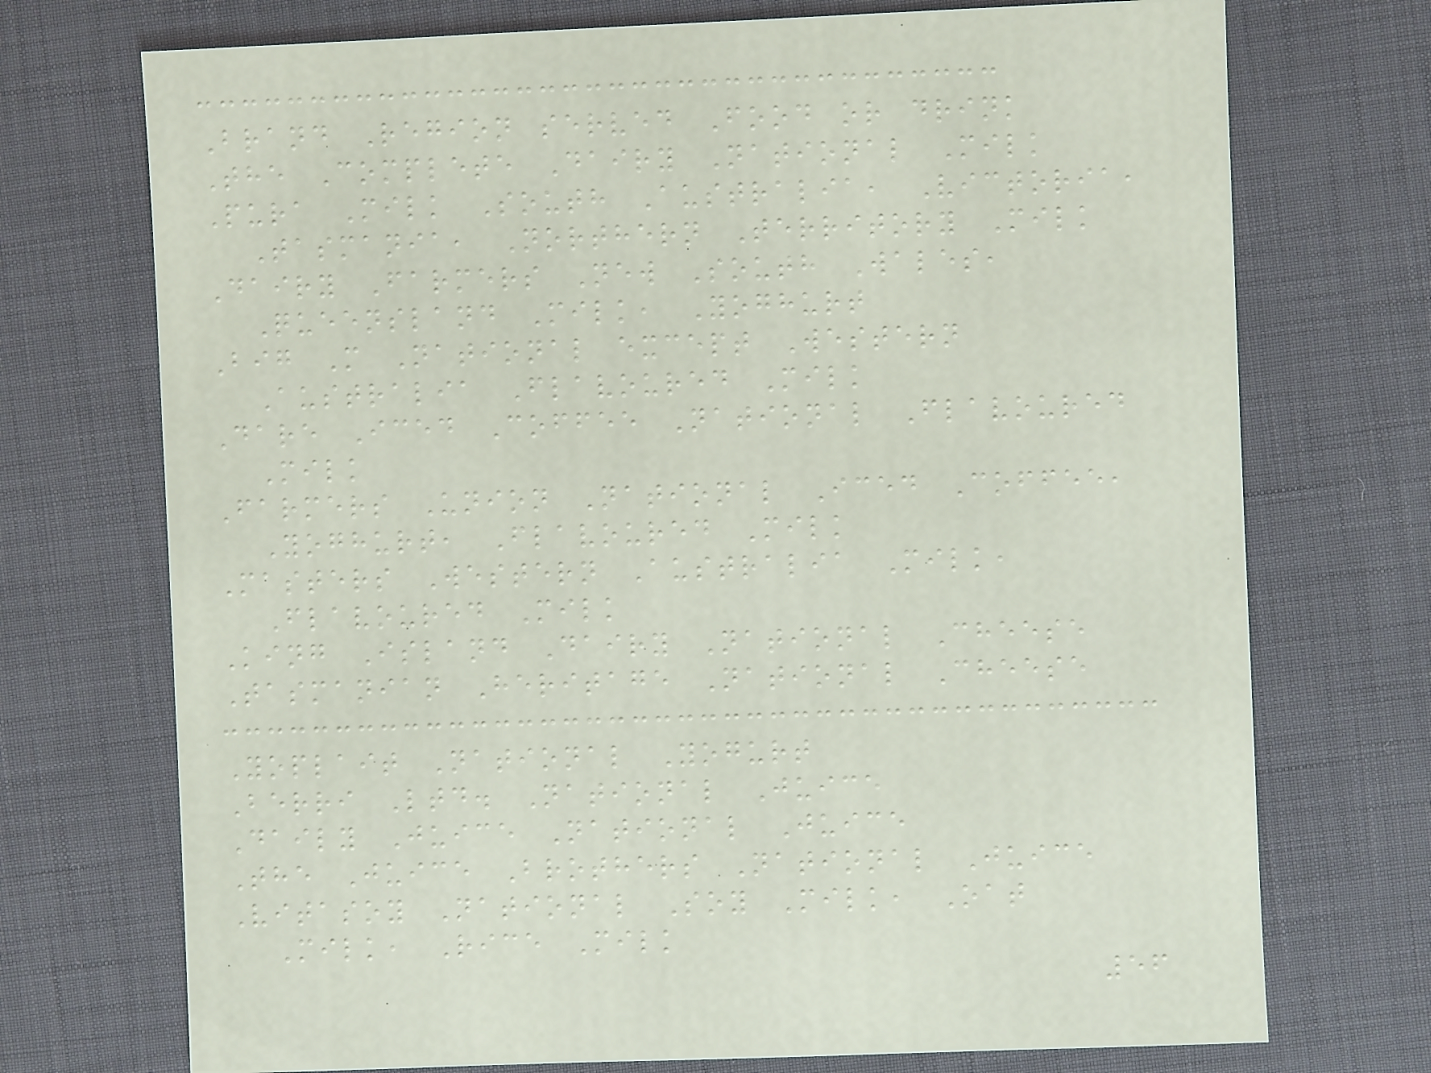Brand Region served Food or drink
The Complete Dairy National Milk
Pura Milk South Australia, Victoria,
Tasmania, Northern Territory Milk
Dairy Farmers New South Wales,
Queensland Milk, Yoghurt
Big M National except Western
Australia Flavoured Milk
Dare Iced Coffee National Flavoured
Milk
Farmers Union National Iced Coffee,
Yoghurt, Flavoured Milk
Masters Western Australia Milk,
Flavoured Milk
King Island Dairy National Cheese
Tasmanian Heritage National Cheese
Yoplait National Yogurt
Berri Ltd. National Juice
Daily Juice National Juice
The Juice Brothers National Juice
Vitasoy National Soy Milk, Oat
Milk, Rice Milk
56
